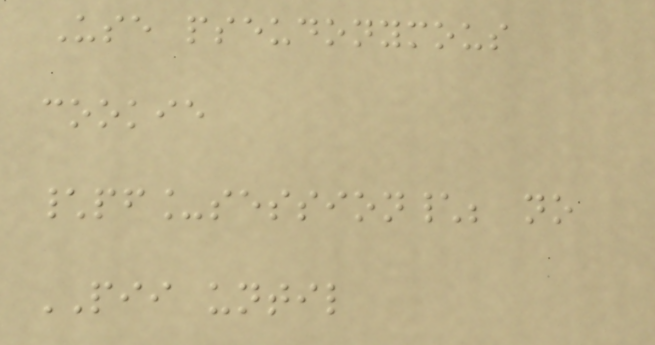Use pseudonymous
cookie
\pf_session\; no
PII until
